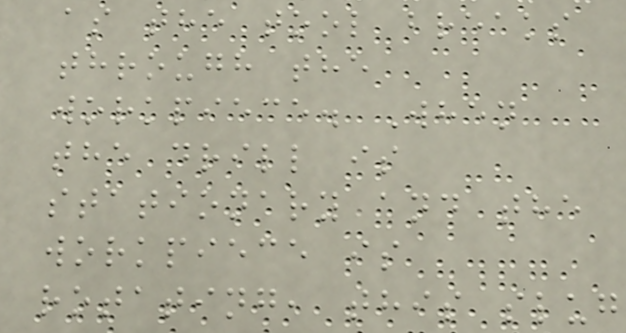as the tool breaks
through the
workpiece. When
the drill is
stationary and the
workpiece is
rotating, this slug
